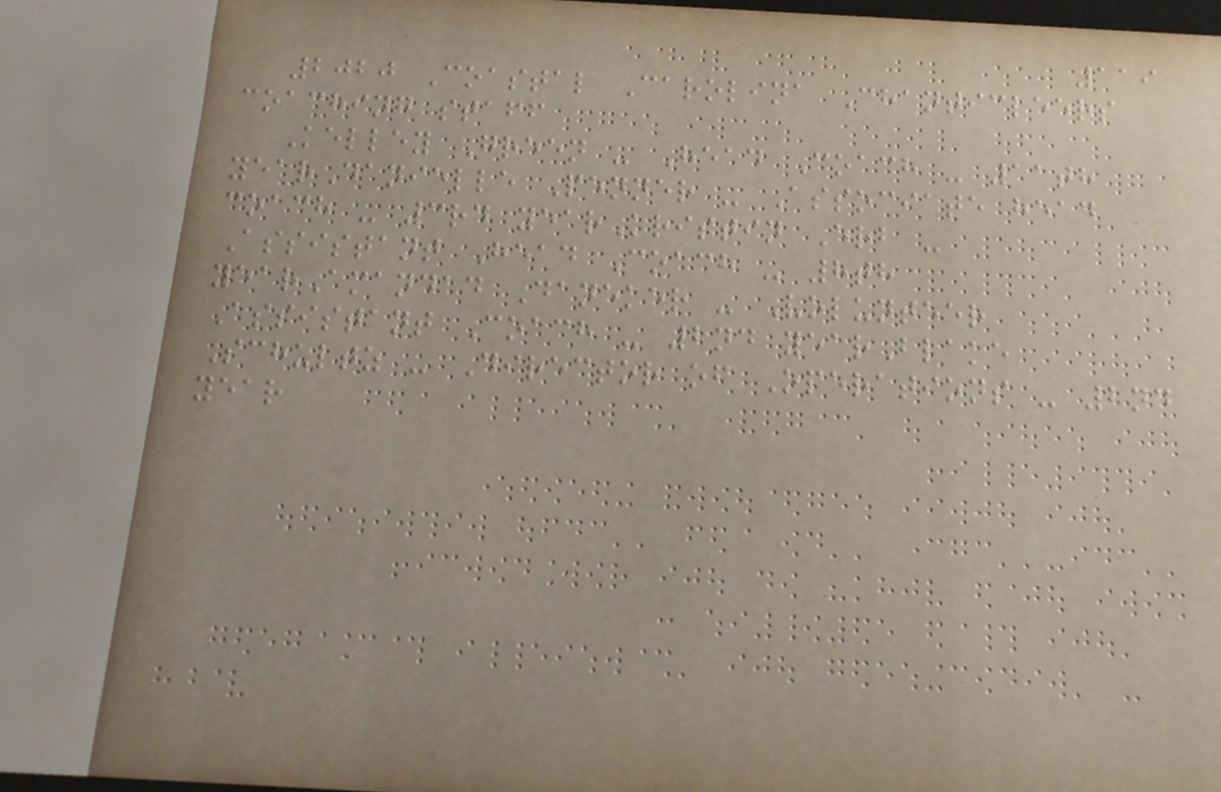119
2020 Coastal Carolina Chanticleers
coaching staff
Kelley Green - Head Coach - 11th
yearDanielle Penner - Associate head
coach - 3rd yearKristin Erb -
Assistant Head Coach - 8th
yearAmandad Daneker - Volunteer
Assistant Coach - 2nd yearBlake
Schultz - Director of Operations - 2nd
year
